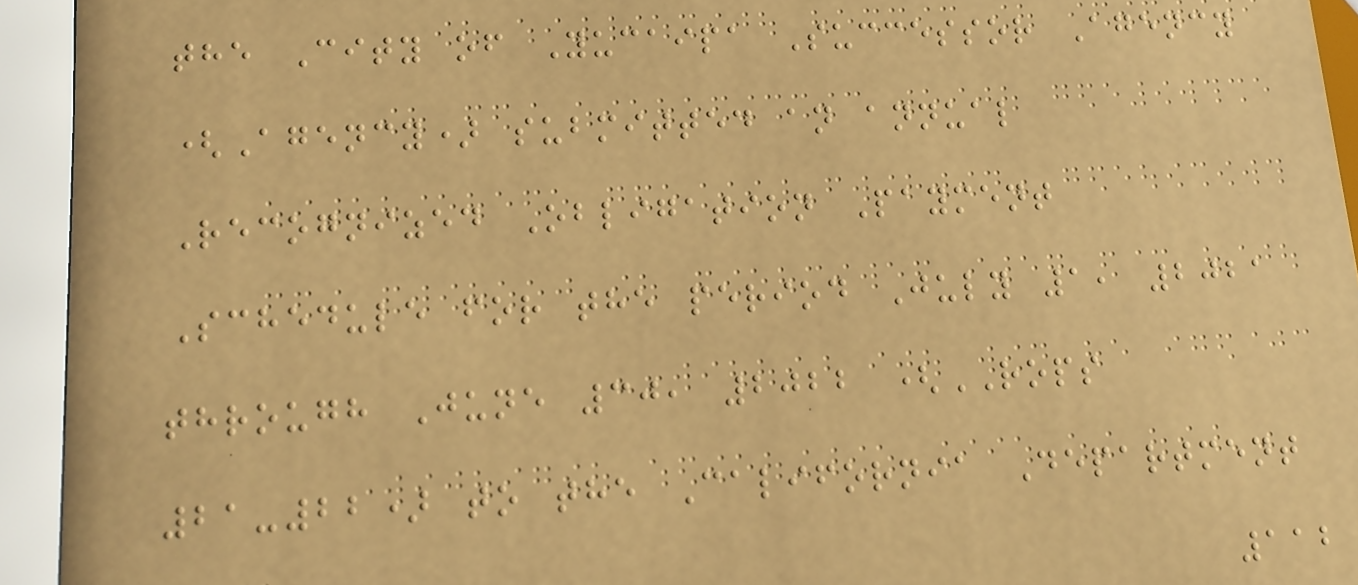the City of Yucaipa Successor Agency
(Agency) submitted an annual
Recognized Obligation Payment
Schedule for the period July 1, 2021
through June 30, 2022 (ROPS
21-22) to the California Department
112
